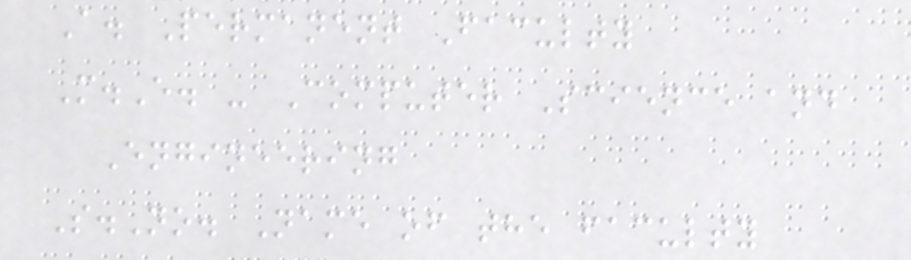A. Permanent Faculty
M.E. - Computer Science and
Engineering
S.No. Name of the faculty
